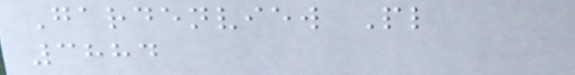Gardenview Pl
3884
